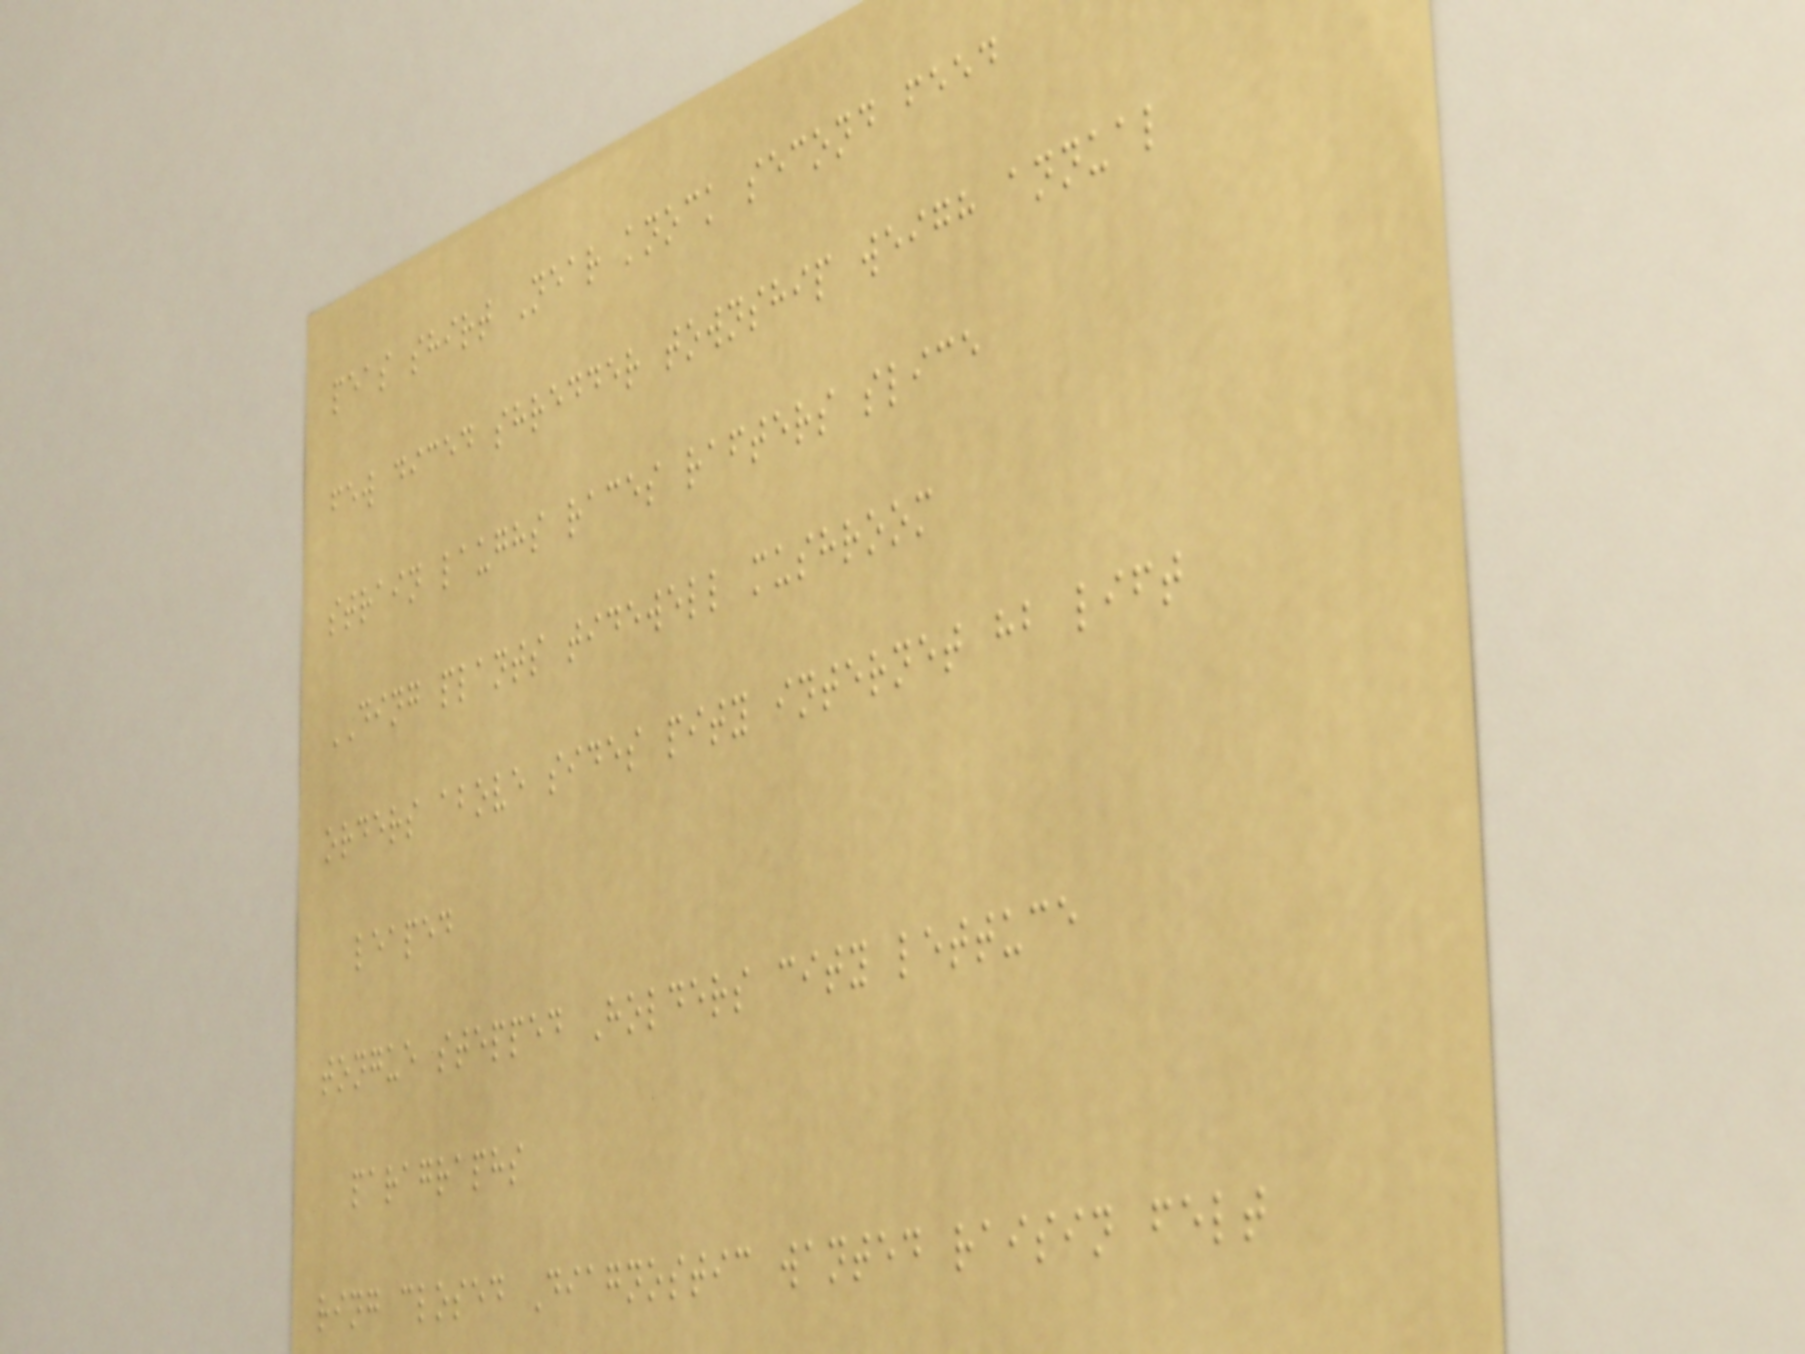peas shirt Near knock second feed
few diced shredder township weigh annual
strain laughs races rafters slice
DING plants tidewell mushroom
orders above sides pity internet hb lift
leaped
tongue stepped Holders city lettuce
paragraphs
ring closed Diagnostic wanted raisin felt
